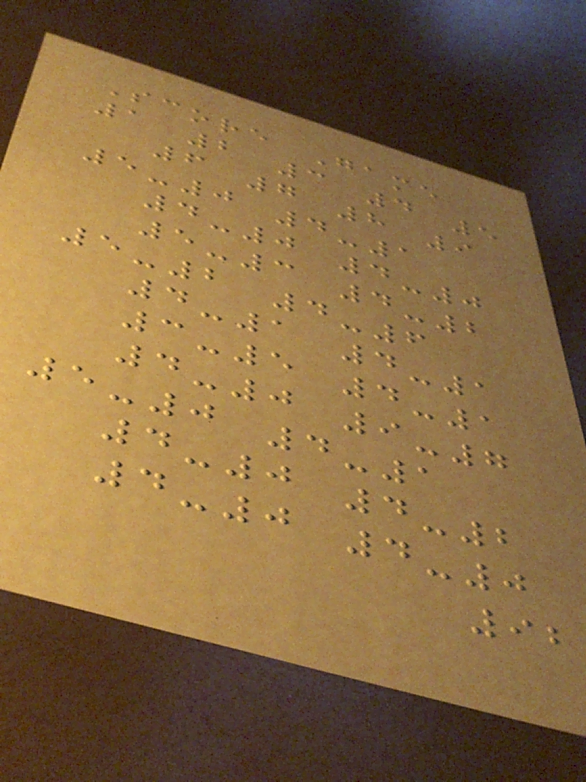Score Game
1 2 3 4 5
6 7 8 9
5-0 4-1
4-0 4-0
5-3 4-2
5-2 4-6
4-1 4-1
3-5 4-1
4-0 9-7
5-0 4-1
4-0 4-2
4-0 4-0
92
